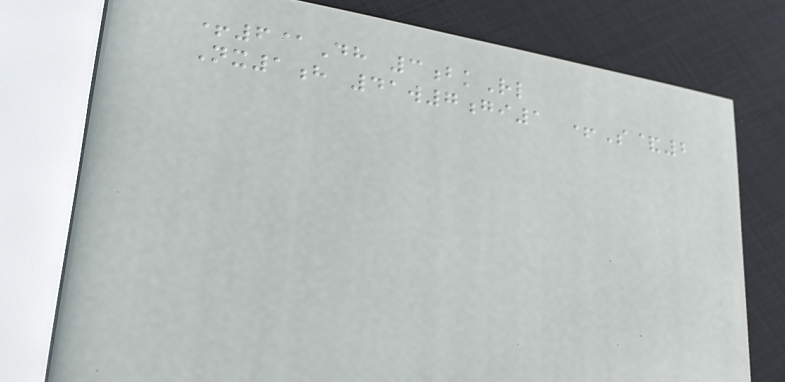+6@Dh 3bkRl
Nx1h 41w7gi1 +S&2
